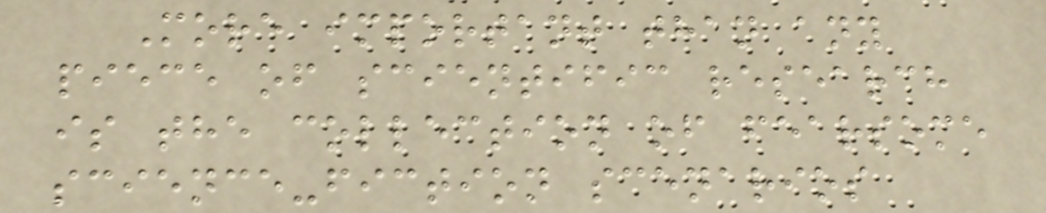More important than any
piece of scientific research
is the collection of fearsome
science-fiction scenarios
